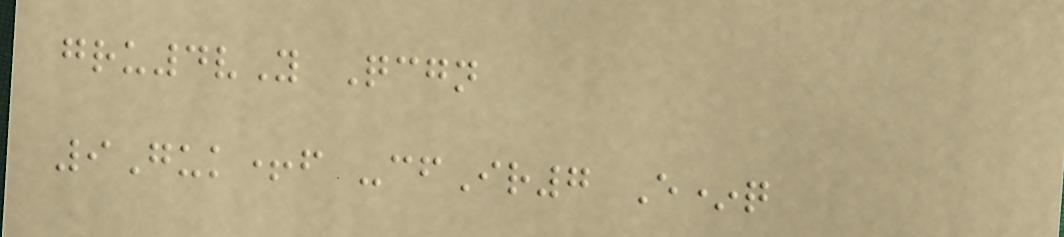gru4vY Qcgn
9Guk+f -cfIr7 E*q
